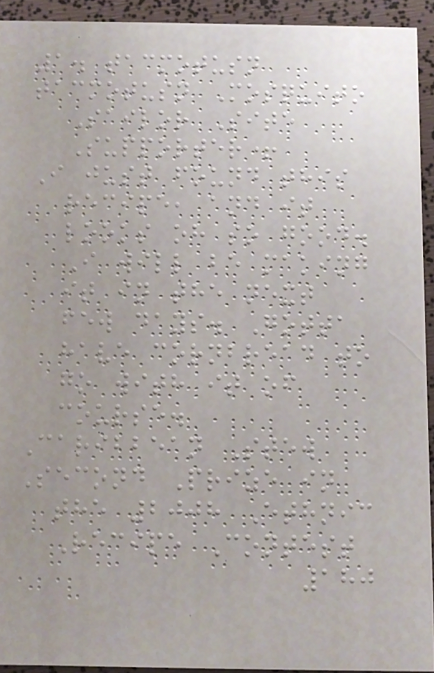1. tacmotusn
tacmotusn Mosquito
Sailor Site
Supporter+
I just found this
recipe, and it
looks oh so good.
I will be making
it in the next
few days. Gotta
have cornbread to
go with it of
course.
Caribbean Stew
Second Prize in
the 2008 Ethnic
Recipe Contest
180
